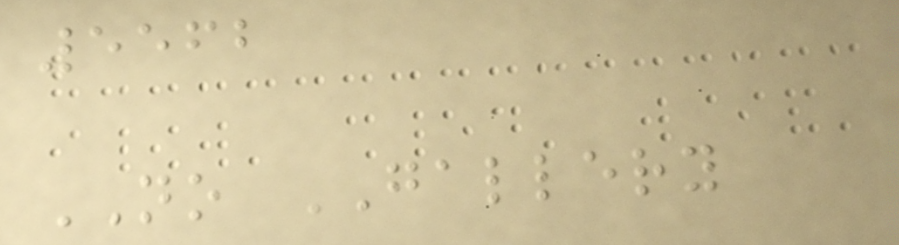5562
NO GALLERY
